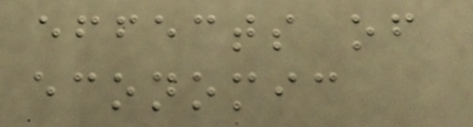effects of
economic
